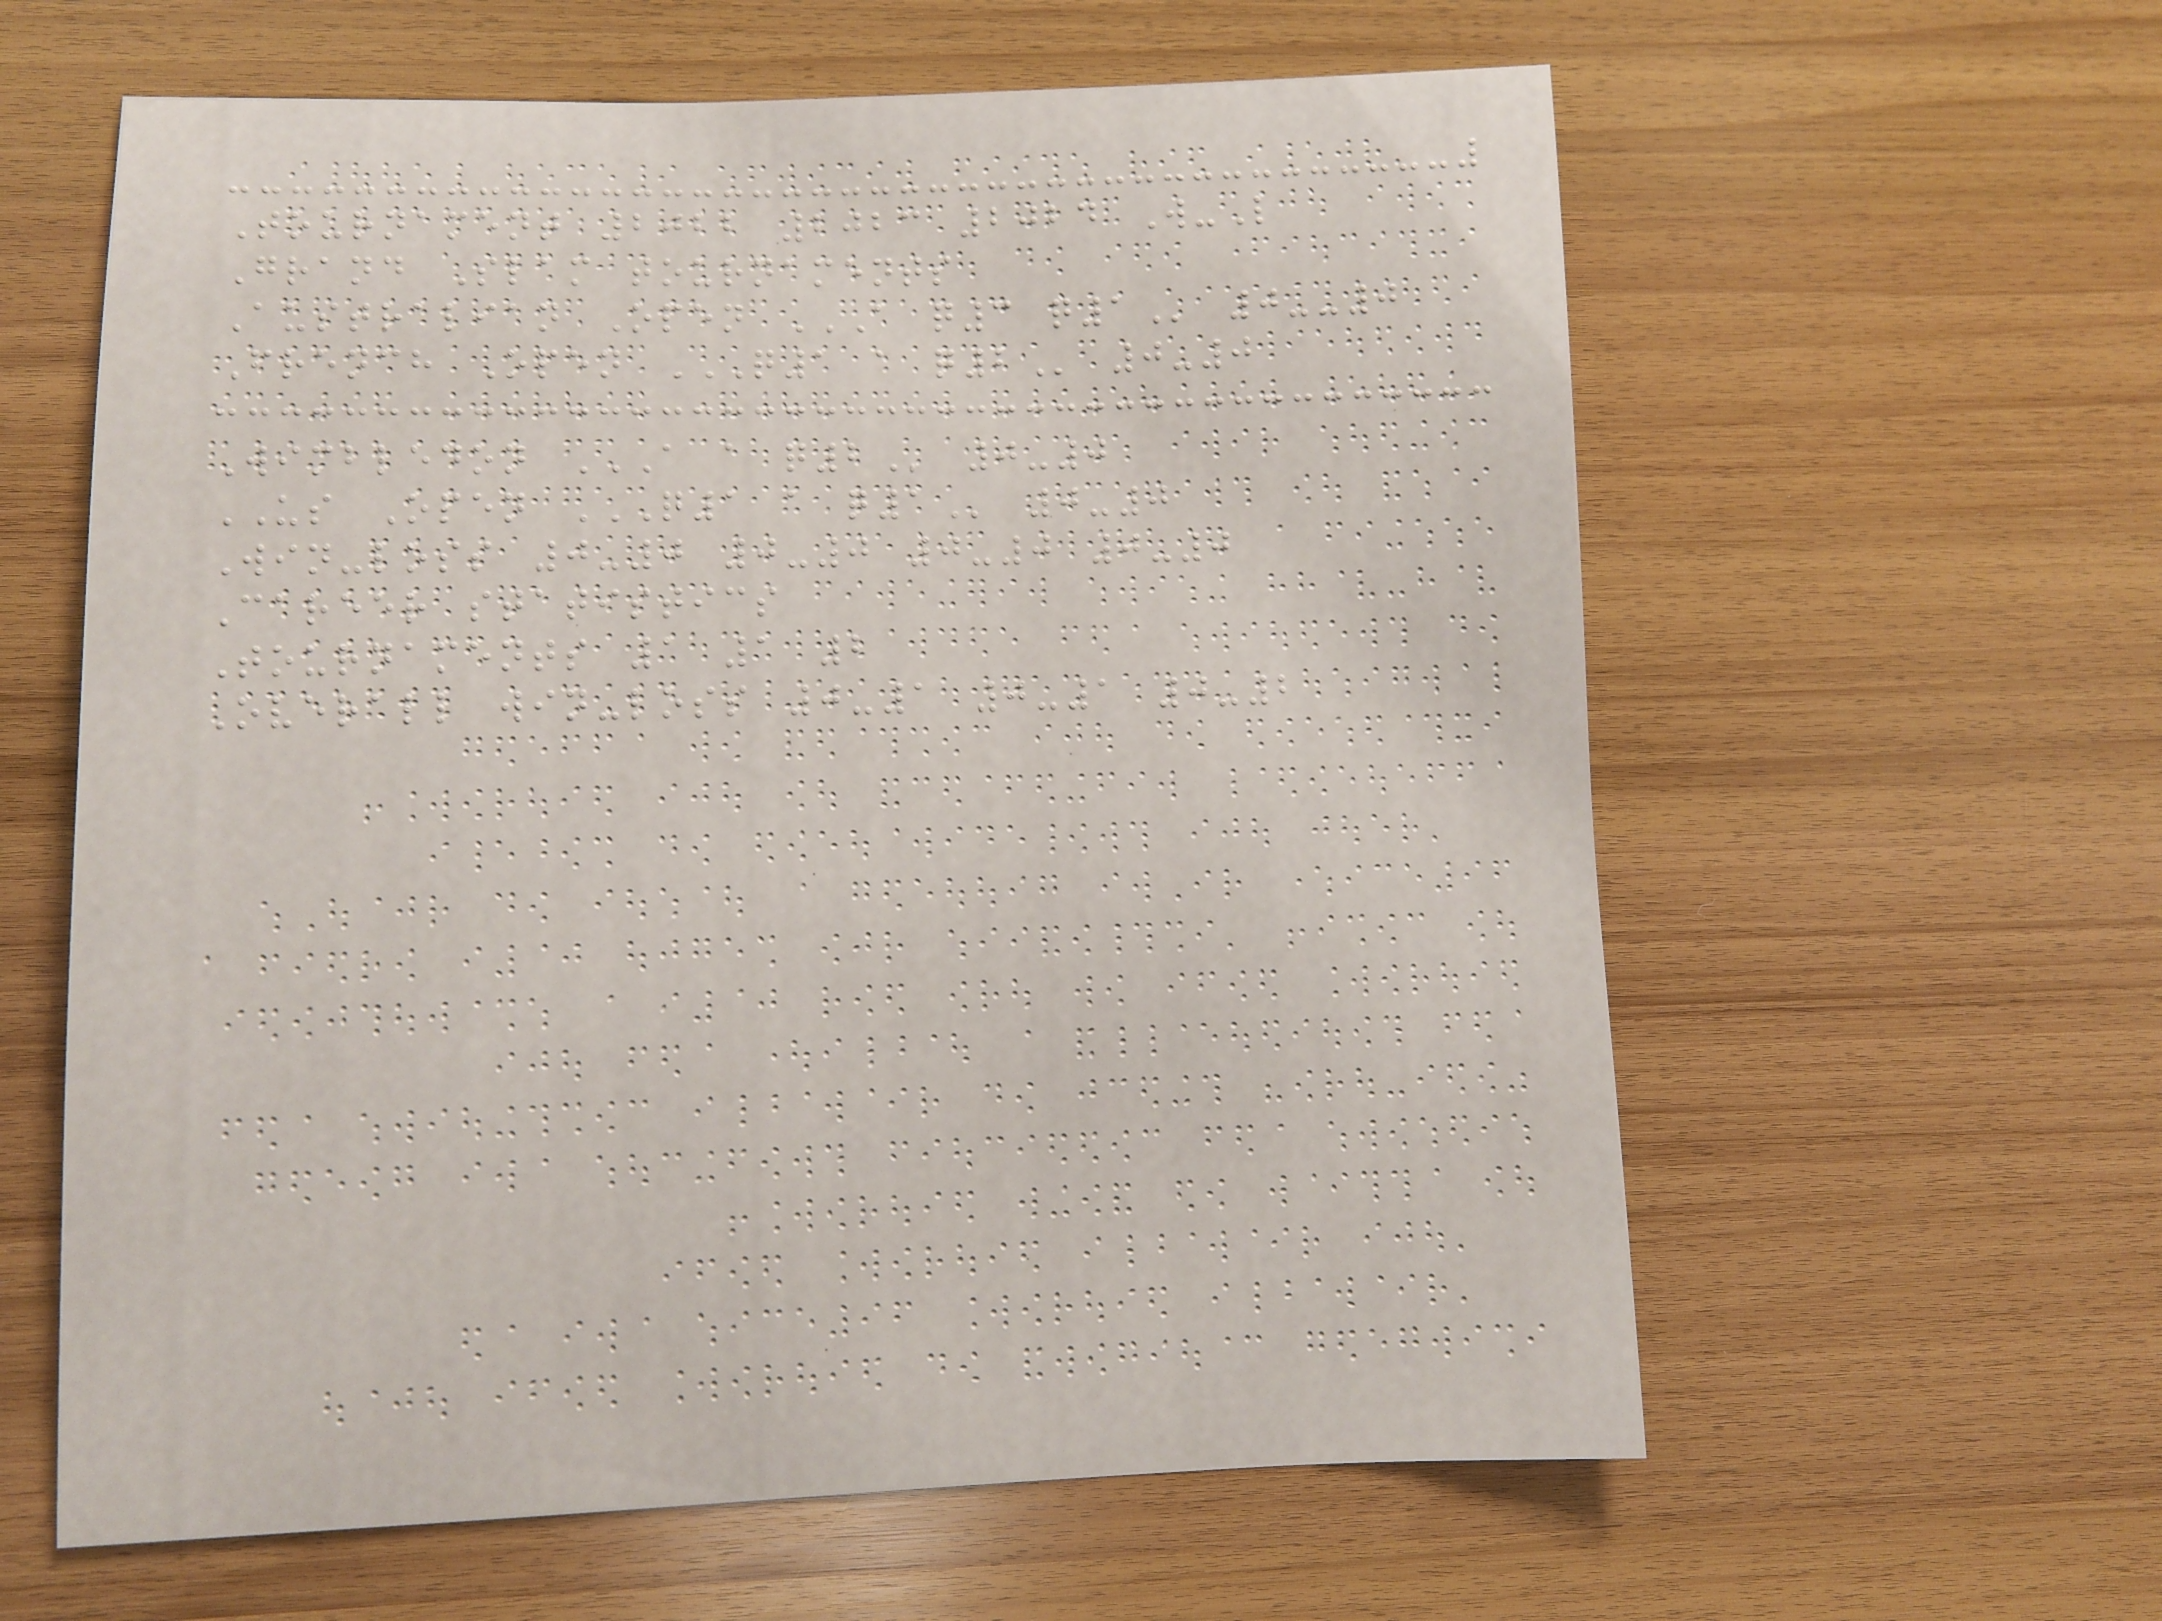Tournament 2022 2023 2024 W-L
Grand Slam tournaments
Australian Open A Q3 Q1 0--0
French Open Q1 A Q2 0-0
Wimbledon A A Q2 0-0
US Open Q1 A Q1 0-0
Win-loss 0-0 0-0 0-0 0-0
Career statistics
Tournaments 1 1 2
Overall win-loss 0-1 0-1 0-2
